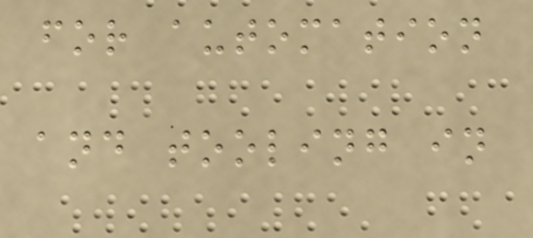for automation
and tooling in
